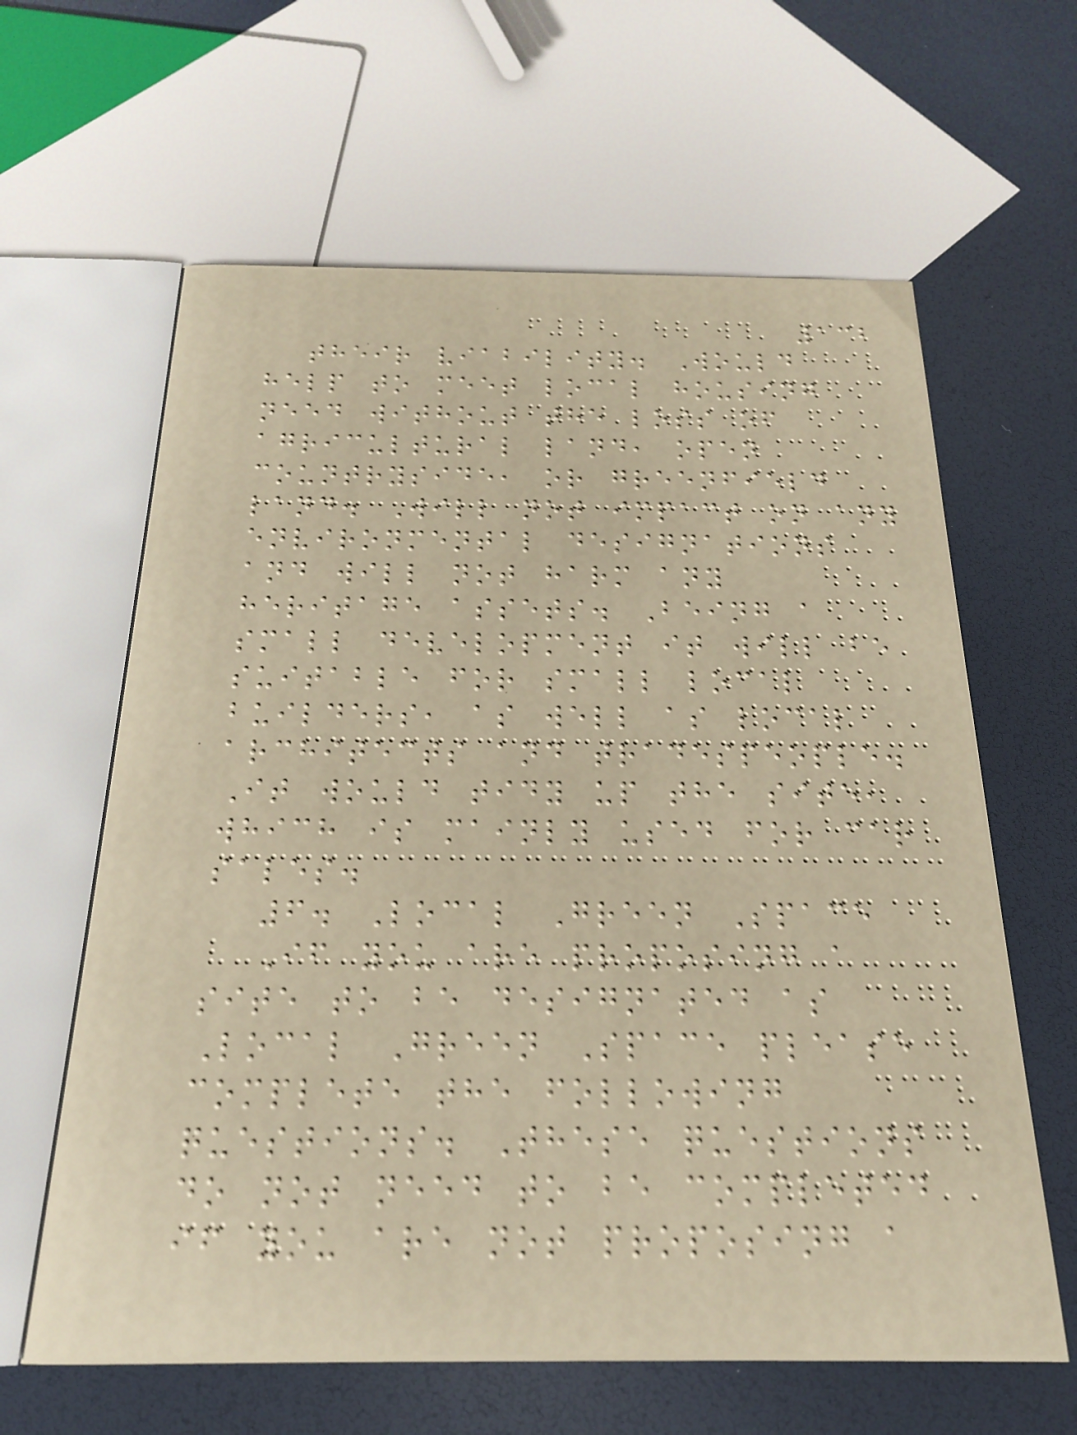132
their viability. Would
help to meet local housing
need without the loss of
agricultural land, open
countryside, or greenfield
land. Will not impact on any
environmental designations
and will not harm any
heritage assets. Being a
small development it will be
suitable for small local
builders, as well as local
architects and tradespeople.
It would tidy up the site,
which is mainly used for car
sales.
6. Local Green Space
If you are proposing a
site to be designated as
Local Green Space please
complete the following
questions. These questions
do not need to be completed
if you are not proposing a
